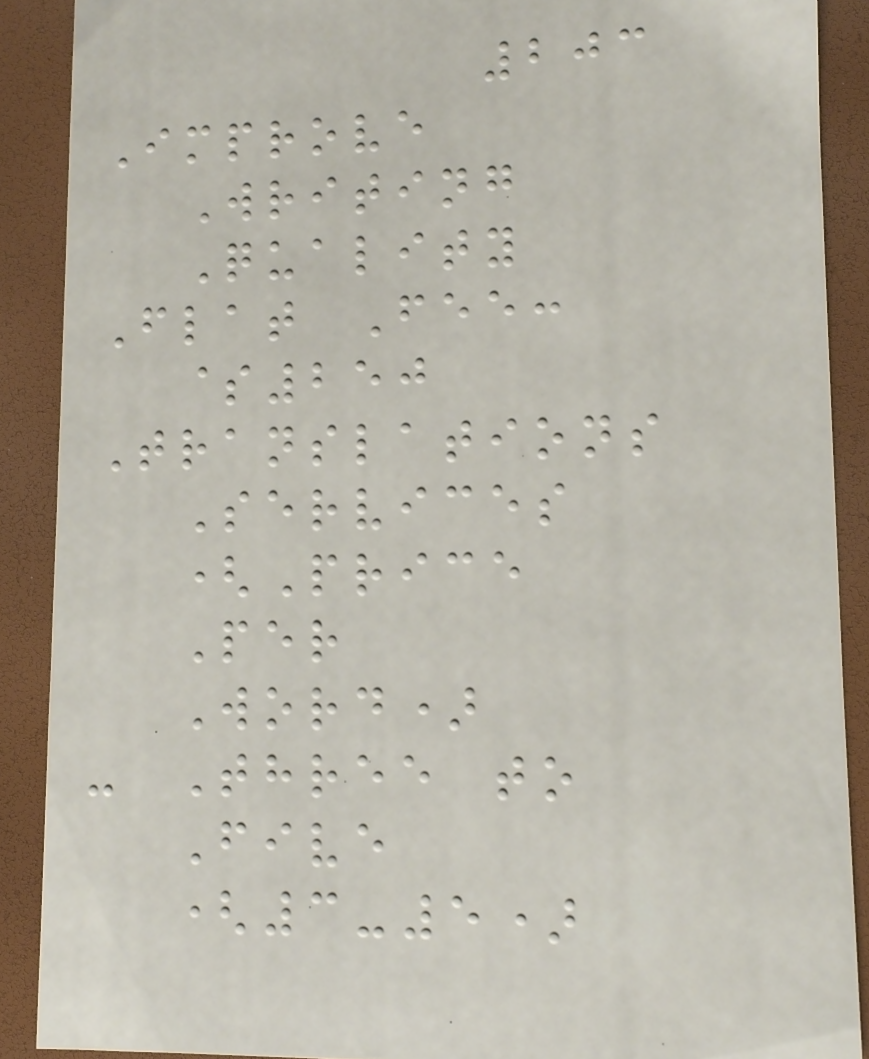203
Improve
Writing
Quality
Flat Fee:
$250
Translations
Services
(Price
Per
Word)
- Three to
Five
(3-5)
